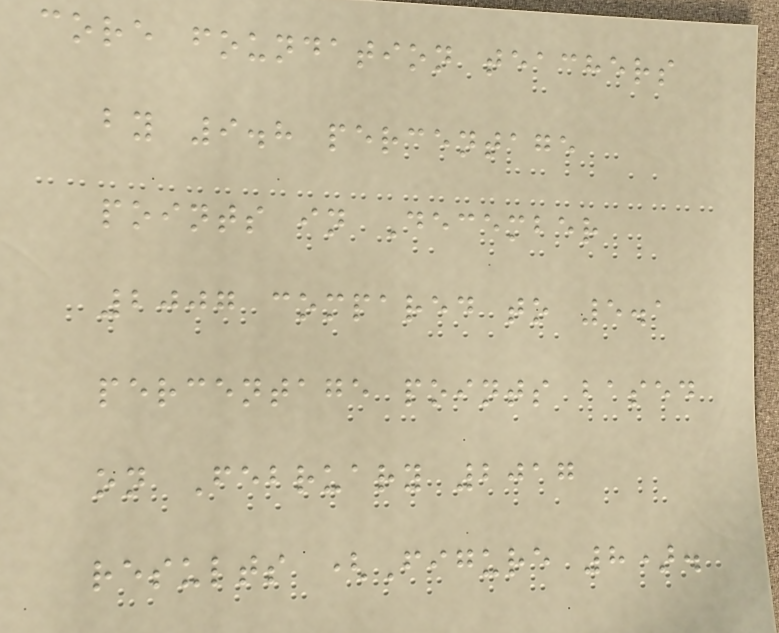core foundation teachers
by 9.8 percentage
points in December
2007 compared to 5.1
percentage points based
on February 2017
results (Figure 8).
